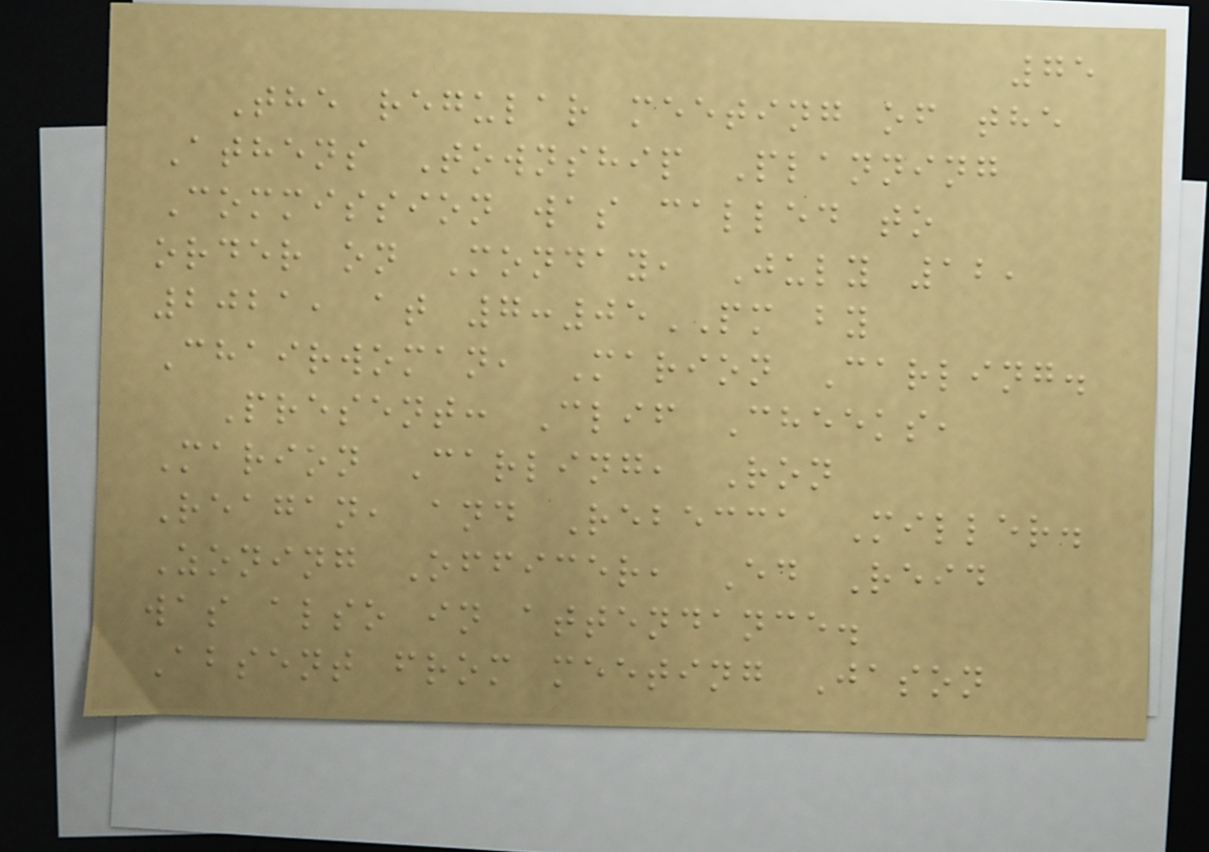75
The regular meeting of the
Athens Township Planning
Commission was called to
order on Monday, July 12,
2021, at 7:05PM by
Chairwoman, Marion Carling.
Present: Clif Cheeks,
Marion Carling, Ron
Reagan, and Rebecca Miller.
Zoning Officer, Ed Reid
was also in attendance.
Absent from meeting Jason
